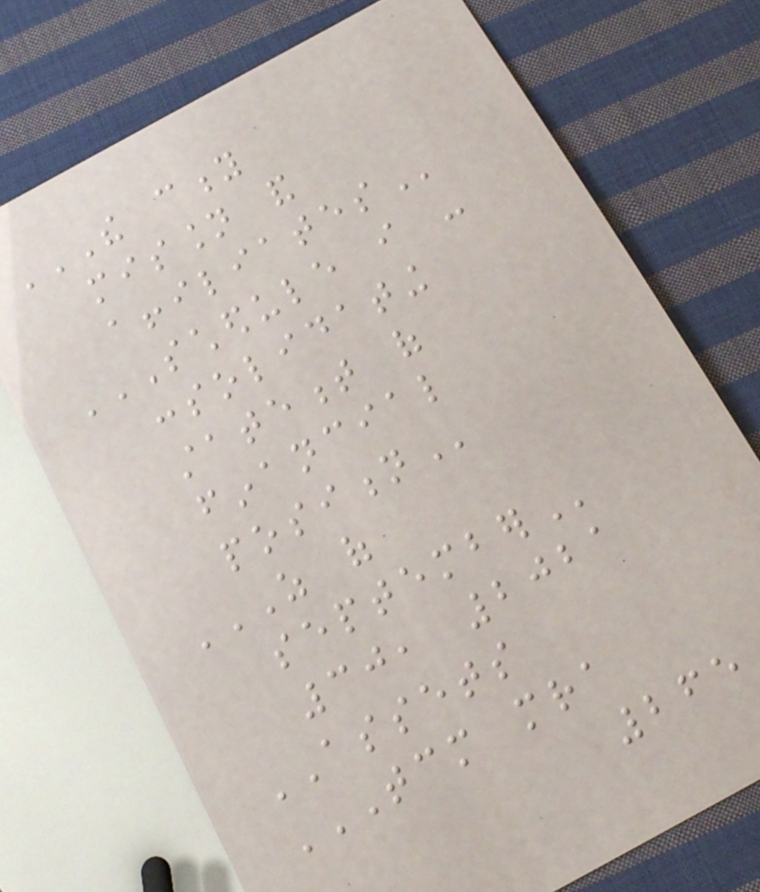THE CITY
MISSION AND
AFFILIATES
SCHEDULE I -
CONSOLIDATING
STATEMENT OF
FINANCIAL
POSITION
AS OF
SEPTEMBER
30, 2021
ASSETS
TCM MRA
265
